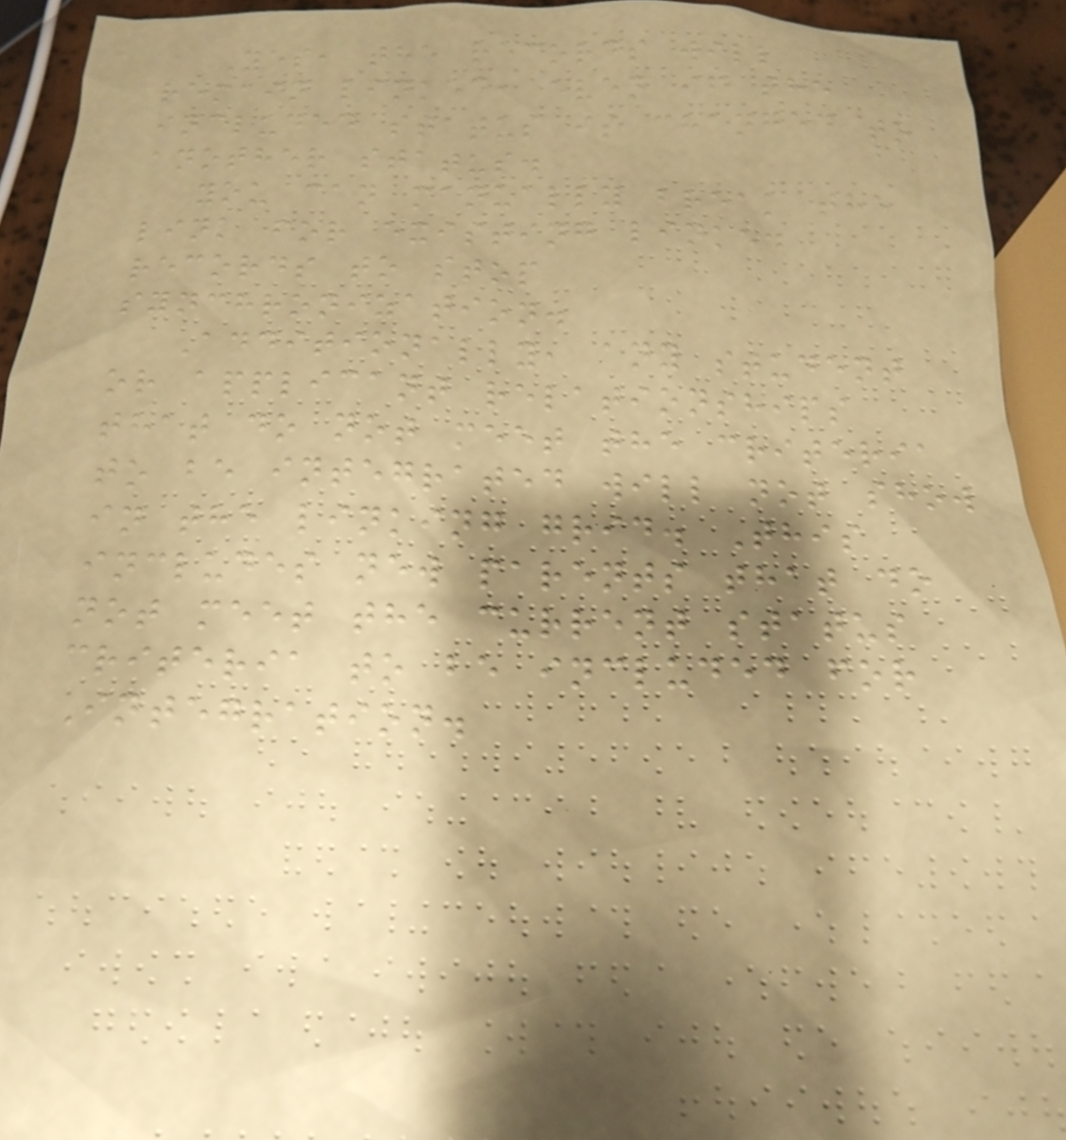Yes, the records will
remain linked, even if the
included status is changed to
another status.
you can manually break the
link for existing linked
records to stop
synchronization.
Additionally, any student
or applicant relationships
that do not meet the criteria
to be integrated will not show
in the linking grid. This
includes new parents that do
not meet the current status
criteria to be included for
Integration.
